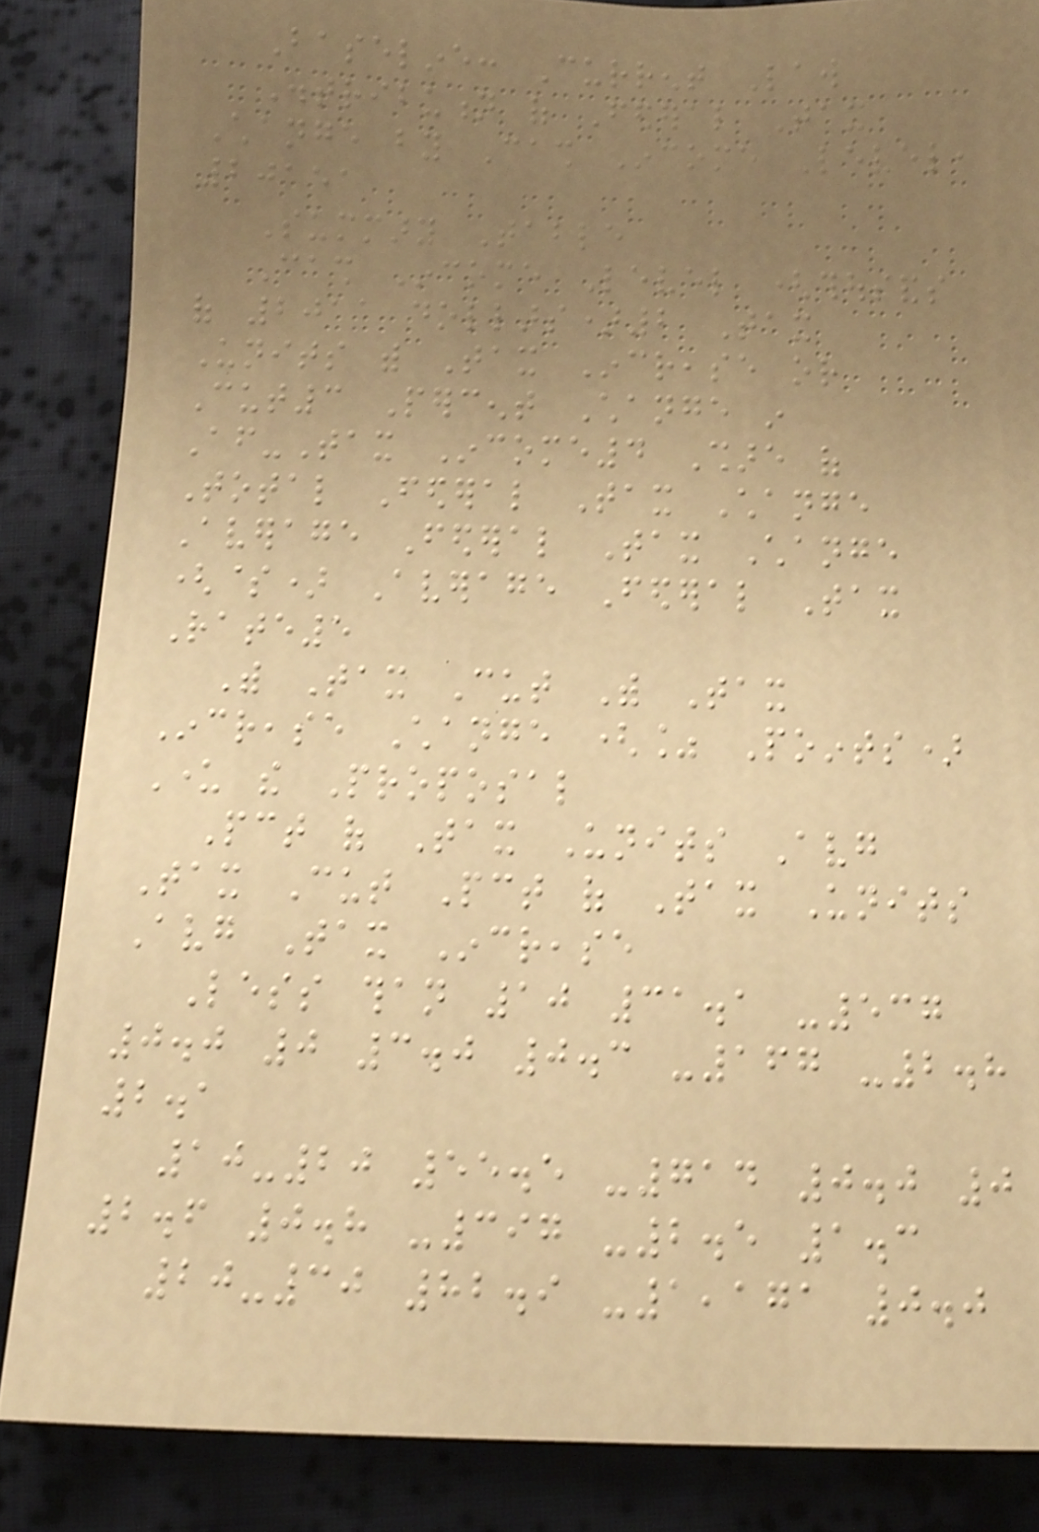Baseline: Current Law
Distribution of Federal Tax
Change by Cash Income Level,
20151
Summary Table
Cash Income Level (thousands
of 2011 dollars)2 Tax
Units with Tax Increase or
Cut3 Percent Change in
After-Tax Income4 Share of
Total Federal Tax Change
Average Federal Tax Change
($) Average Federal Tax
Rate5
With Tax Cut With Tax
Increase Change (% Points)
Under the Proposal
Pct of Tax Units Avg
Tax Cut Pct of Tax Units
Avg Tax Increase
Less than 10 31.1 -537
0.0 0 3.0 0.3 -167 -2.8
2.1
10-20 55.5 -714 0.0 0
2.6 0.8 -397 -2.5 1.3
20-30 82.9 -1,171 0.0
